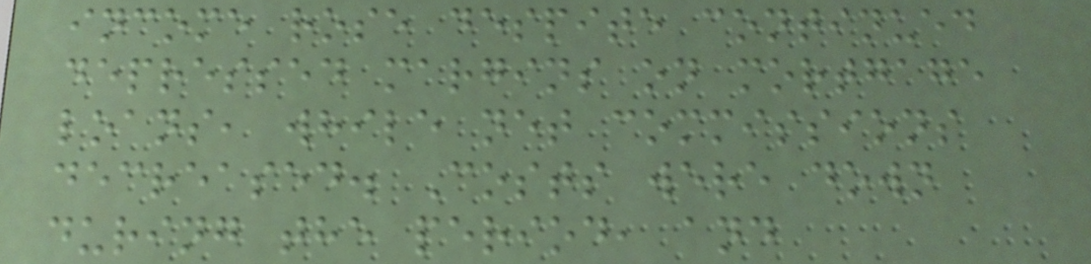income rose despite continued
depressed margins on mortgage
loans, while net commissions
decreased. Costs were down
during the period, and
